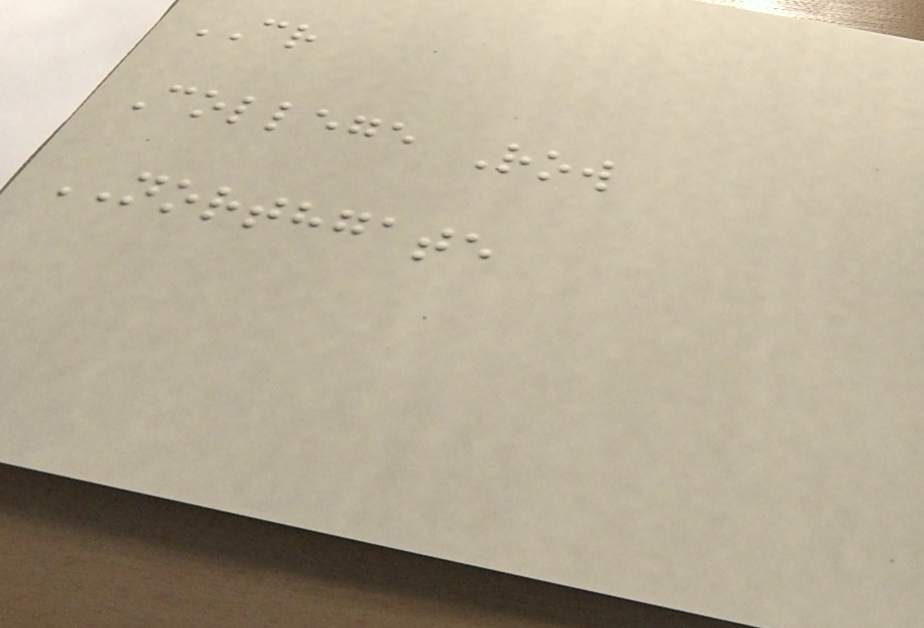CR
College Row
NORTHGATE
